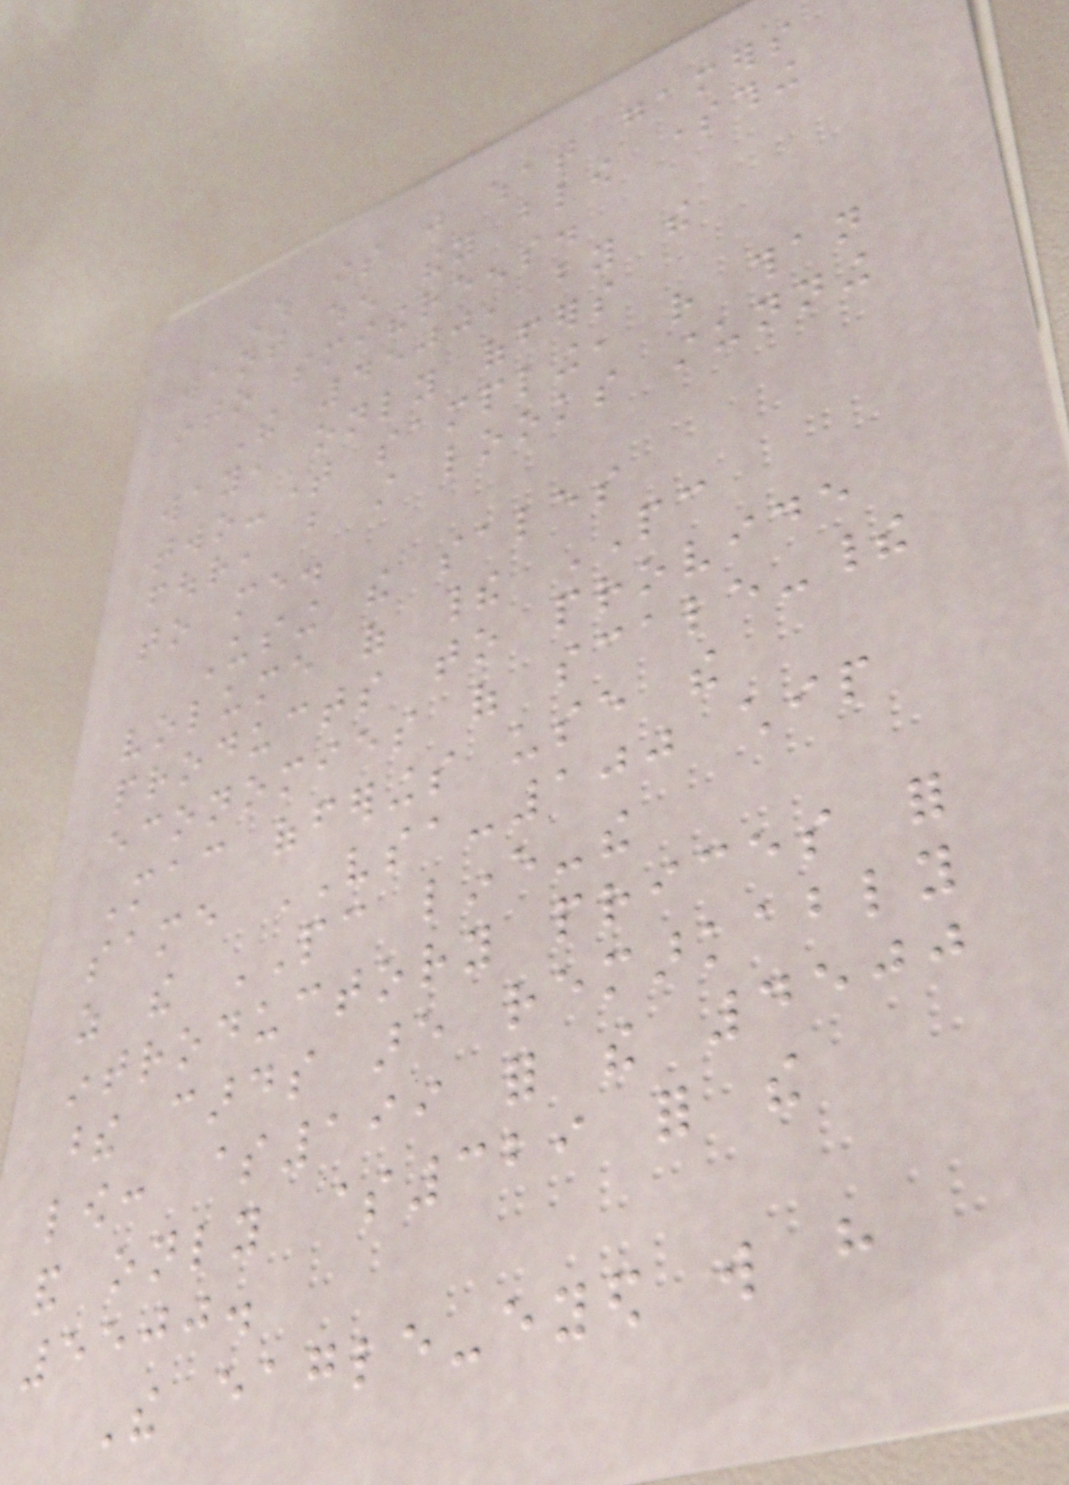Which is just what gamers
want when they blow something
into smithereens.
The 4500, by the
way, only offers
two-time sampling, rather than
four, but still looks stunning
to me.
Using the sales
volume of their PC
products to provide
economies of scale-their
Mac offerings use the
same VSA-100 chip
as the PC line-the
introductory prices for
these cards are remarkably
low: $199 for the 4500
and only $329 for the
5500.
The eagle-eyed will have
